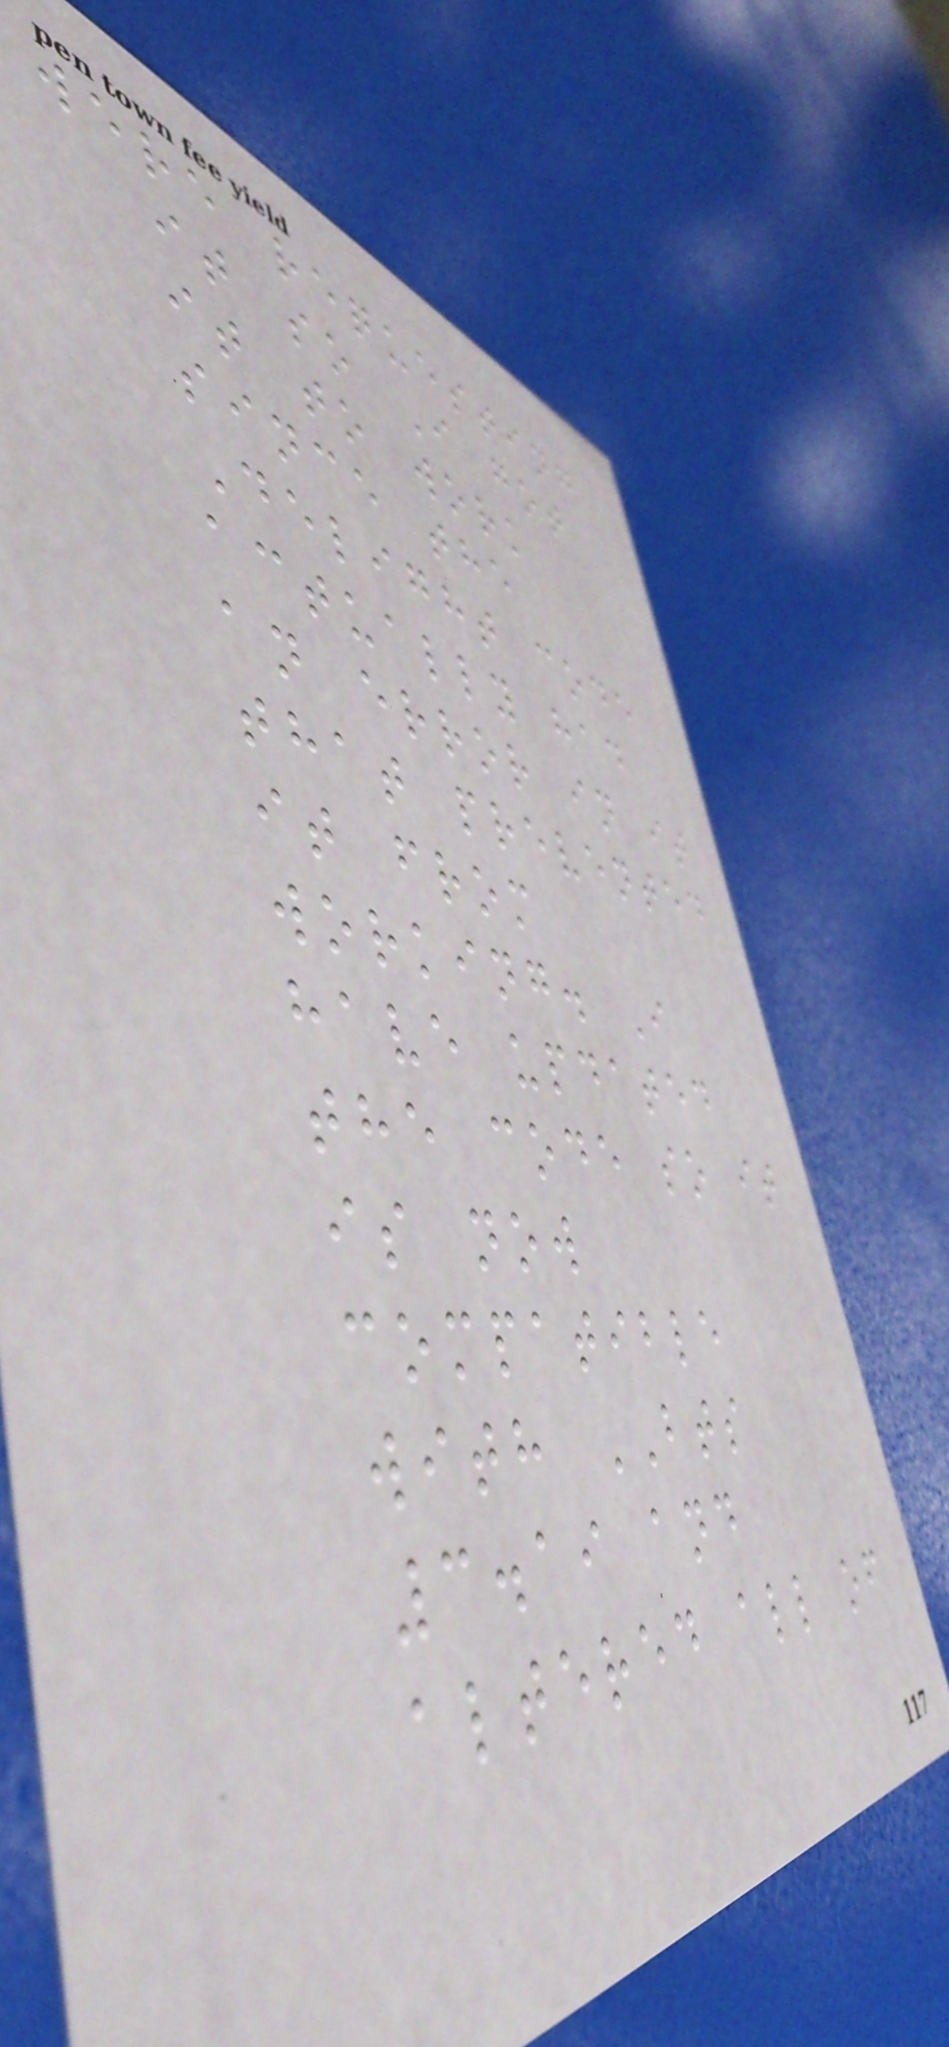were requesting
it so I got
it to work
since the
Delight code
actually had
an error in it
that prevented
it from
working. I
have updated
the code so it
is now
compatible
with BTS
3.19 and
altered all of
